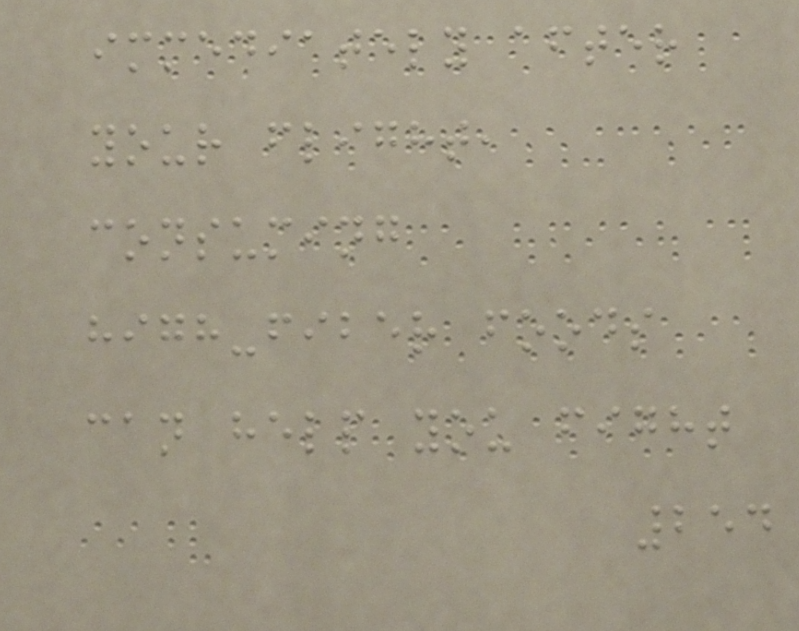immediately after
your flight,
consuming
high-fiber foods
can help you fight
254
